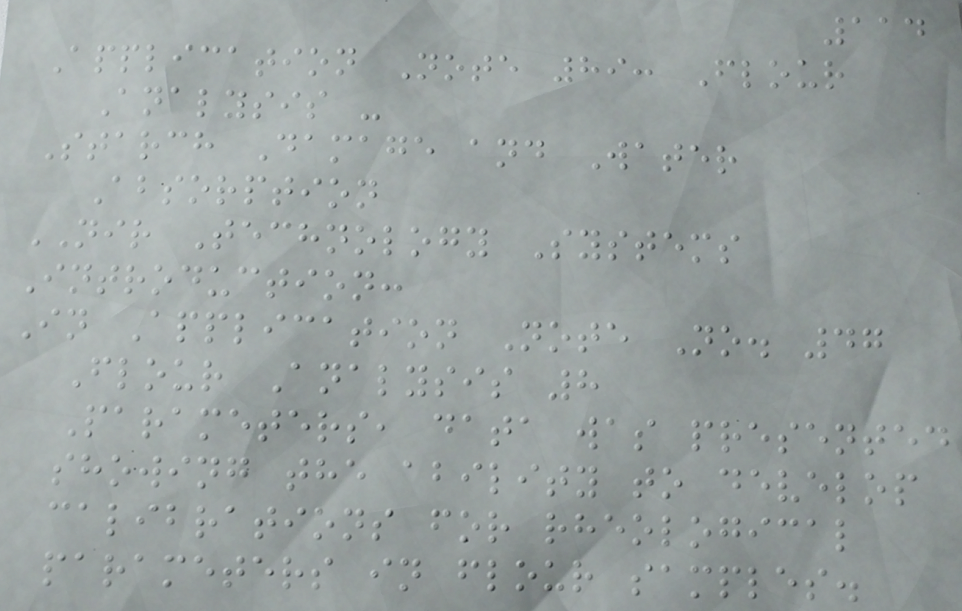114
Application Note 89: Flour
Analysis -
Starch Damage and Water
Absorption
NIR Technology Systems
Introduction:
In Application Note No. 47
Flour Analysis 8
Parameters, data was presented
showing the ability to develop
calibrations for rheological
parameters in flour samples.
